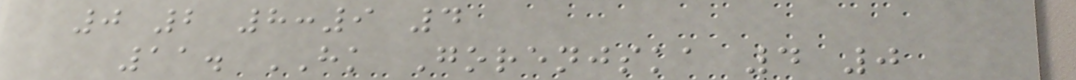0 2 8:9 4
11. HK Gorenjska 4 0
